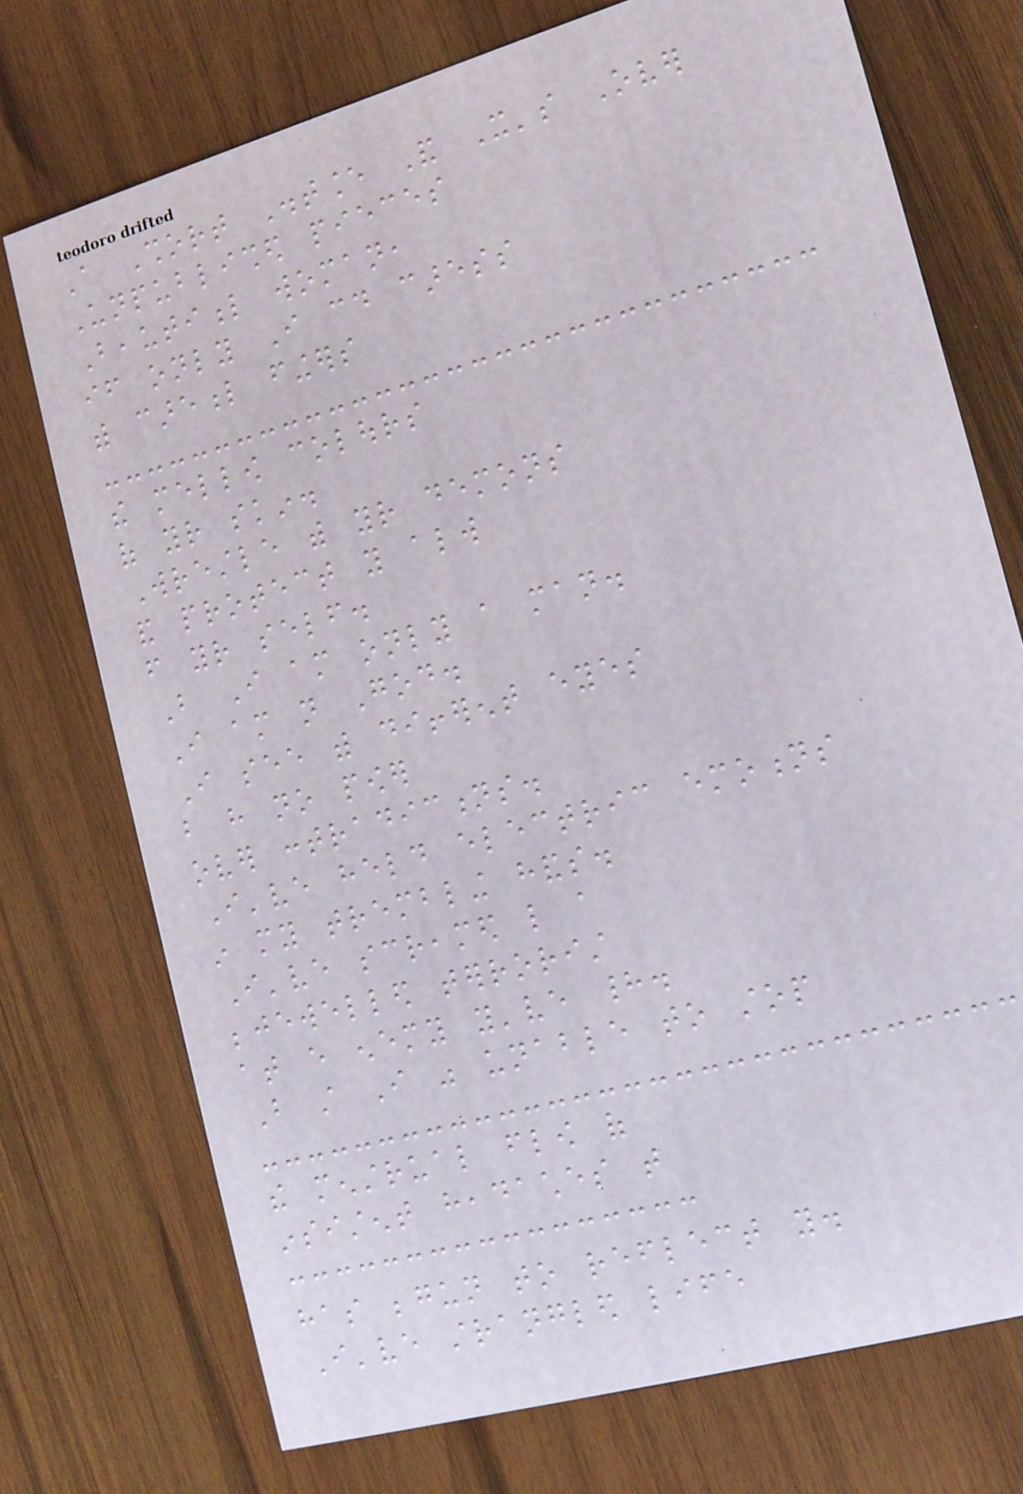A Short Distance And It's Over
Unpublished pieces
Beautiful woman,
if only I could caress
with careful fingers
the mellow colours
of your skin.
Wrestle with your demons
and protect you always
from your self.
But I am only a man.
I am not God.
I see with different eyes
but have no power
over contradictions.
I've held electric emotions
in my trembling hands.
I've screamed like a
bejewelled terrorist
at every enemy you've had.
But still I was unable to stop
the menstrual flow of
insistent headaches that
has begun to reflect you.
I've strangled life
